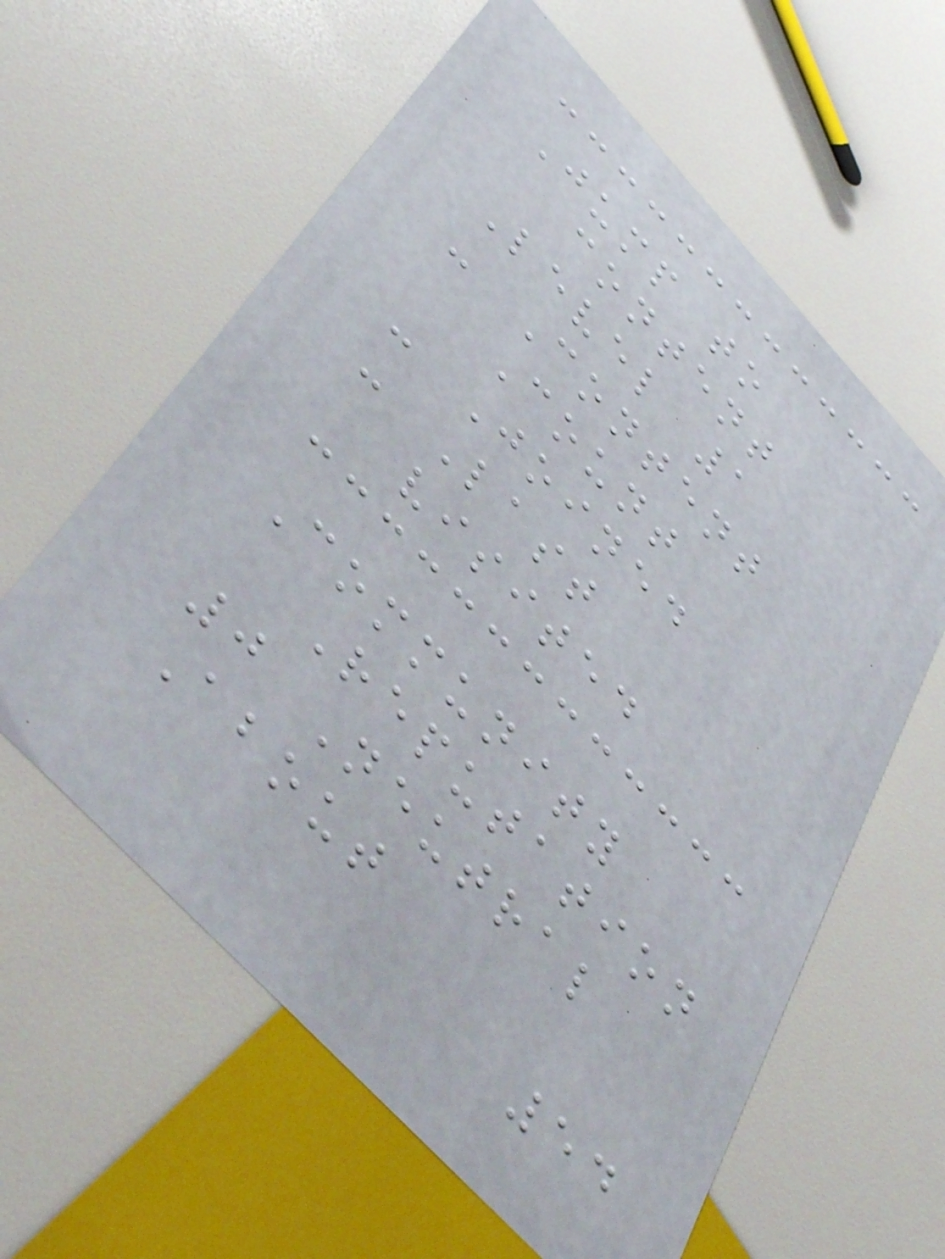Jump to
content
Level 1
- Content
Count
- Joined
- Last
visited
Community
Reputation
0 Neutral
About
54
